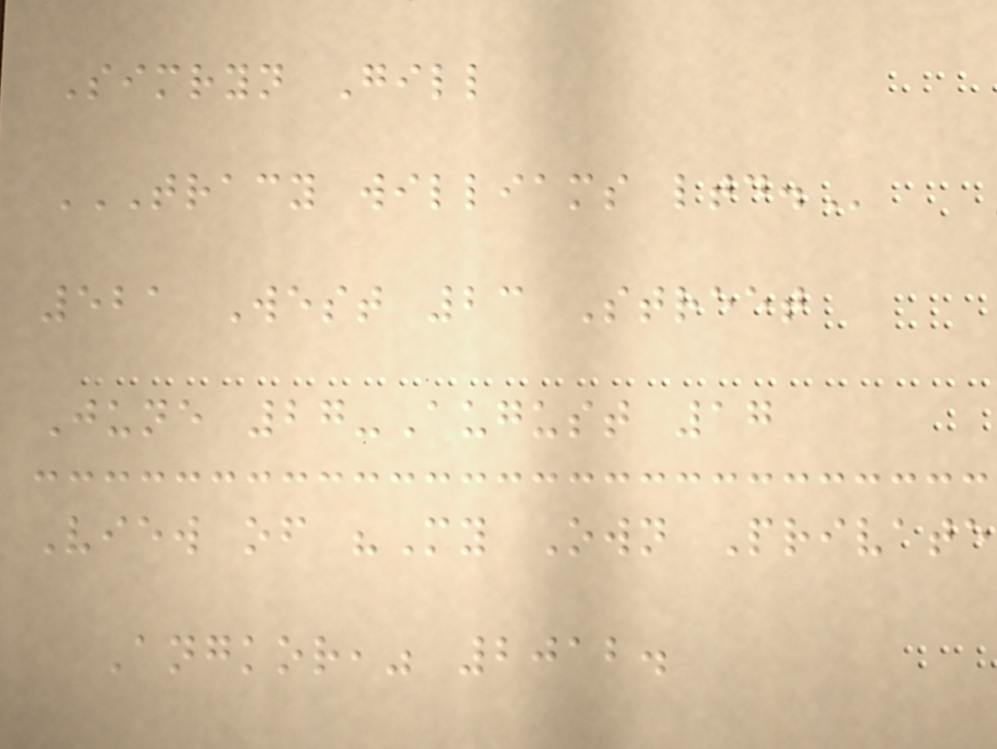Simryn Gill
TRACY WILLIAMS LTD.
521 West 23 Street
June 27-August 17
View of "My Own Private
Angkor," 2012.
